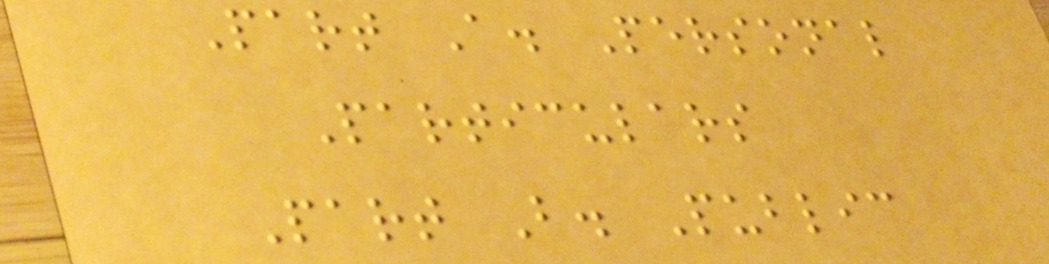Part A. Personal
Particulars
Part B. Public
